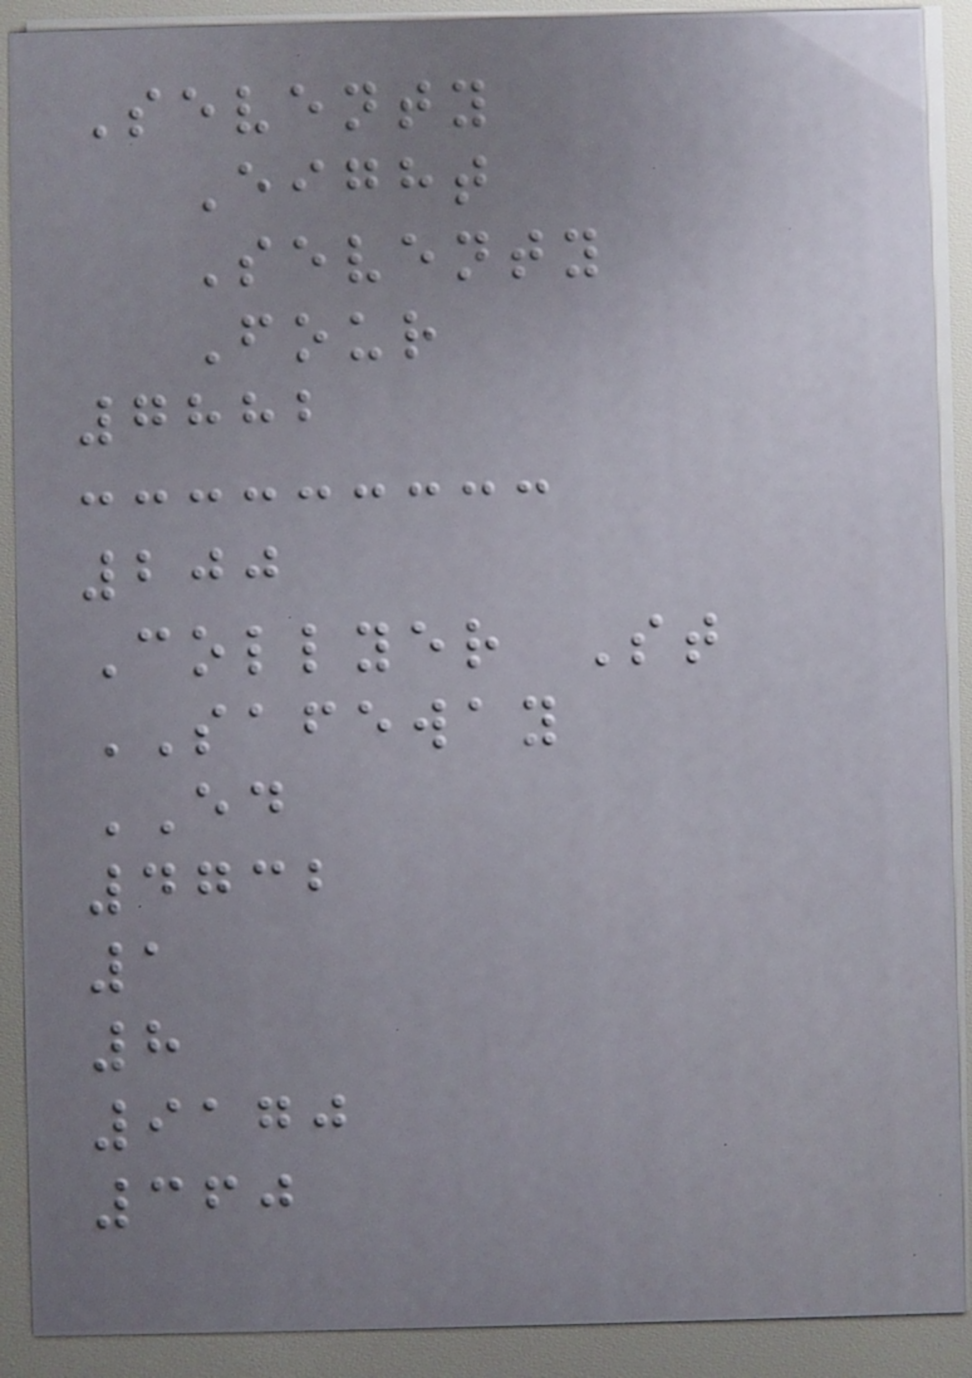Seventy
Eight
Seventy
Four
7882
200
Collyer St
SAFEWAY
ED
4732
1
8
9170
360
